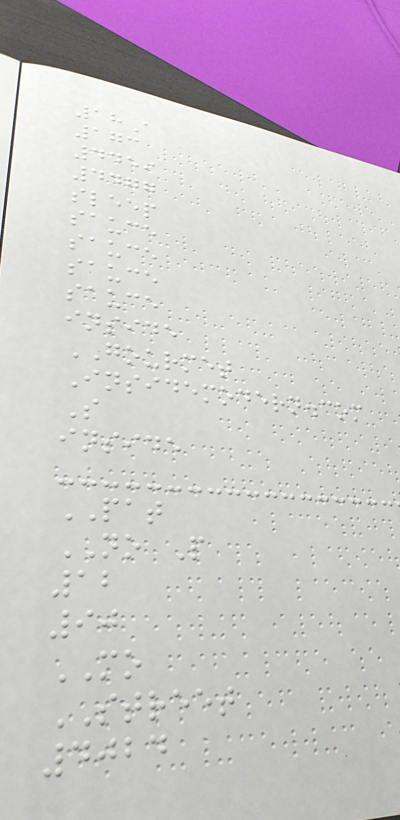18A
173
4459
4477
sleep
sauce
sauce
sauce
sauce
inside
GOURMET
Insidemodern.com
S
inside
PAT
NO P
12
90
MO
STREET
4024
